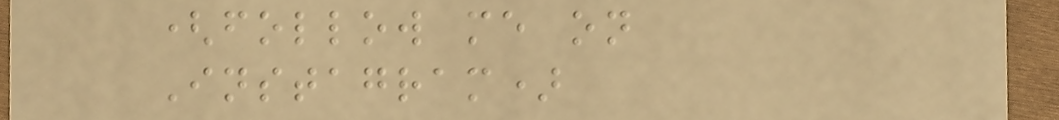(follow me on
Instagram)
